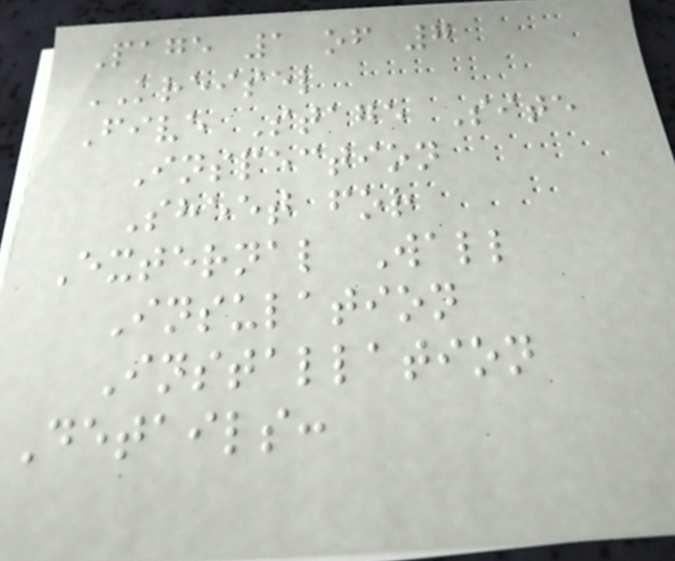Page 1 of 7
KREISEL
Five Stage Site
Inspection
Sheet for
External Wall
Insulation
Installation
Details:
